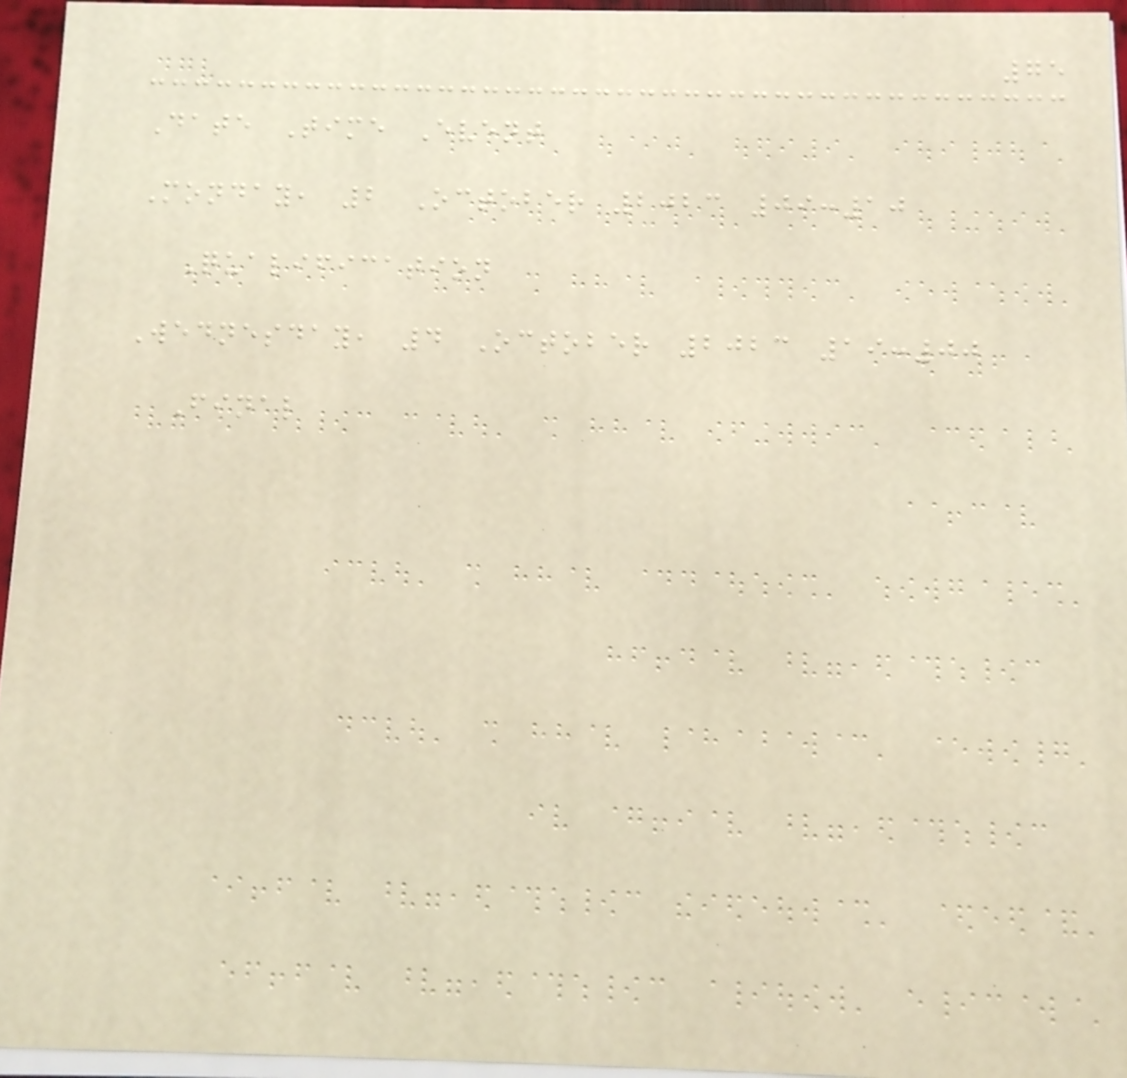75
Date Time Event
Monday, 2 October 2023 09:10
Qualification
Wednesday, 4 October 2023 19:00
Final
